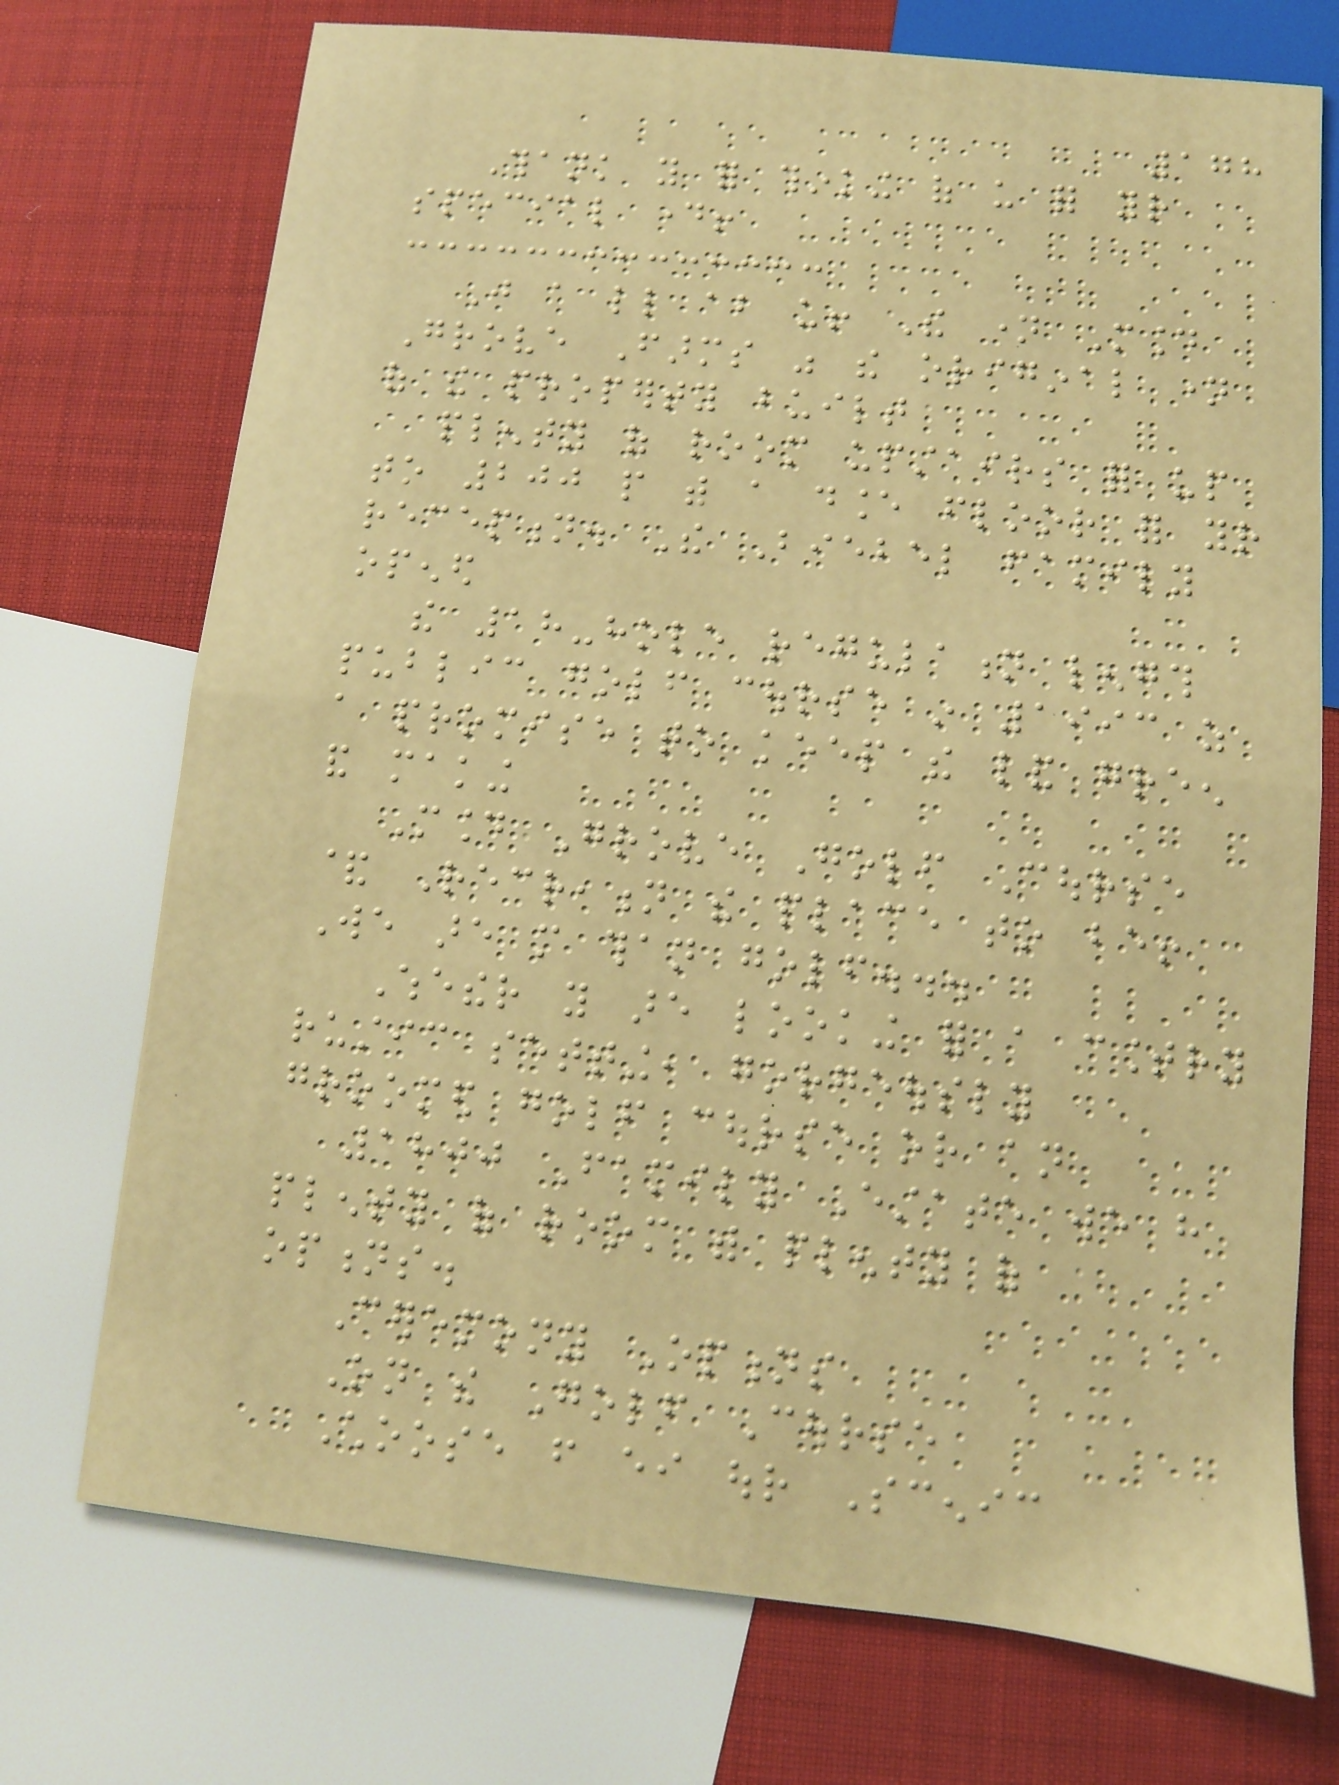178
Thank you for thinking of us for your
special day!
Just a little about us! The name Mound
Grove Farms was the original name
of the property built
plenty of room upstairs for up
to 200 people with a dance floor for your
reception. The Biebel family
opened
the 18-hole regulation length
public golf course in 1993 as
a promise to keep the land green
and making
Mound Grove Golf Course
& Recreation the place to be!
We are more than golf...
Whether you are looking for a country
rustic setting, gorgeously
groomed golf course or an
1800 Family Estate we have
plenty of room with plenty of
options.
Ceremony Options
On the Golf Course
Choose from either our Scenic
